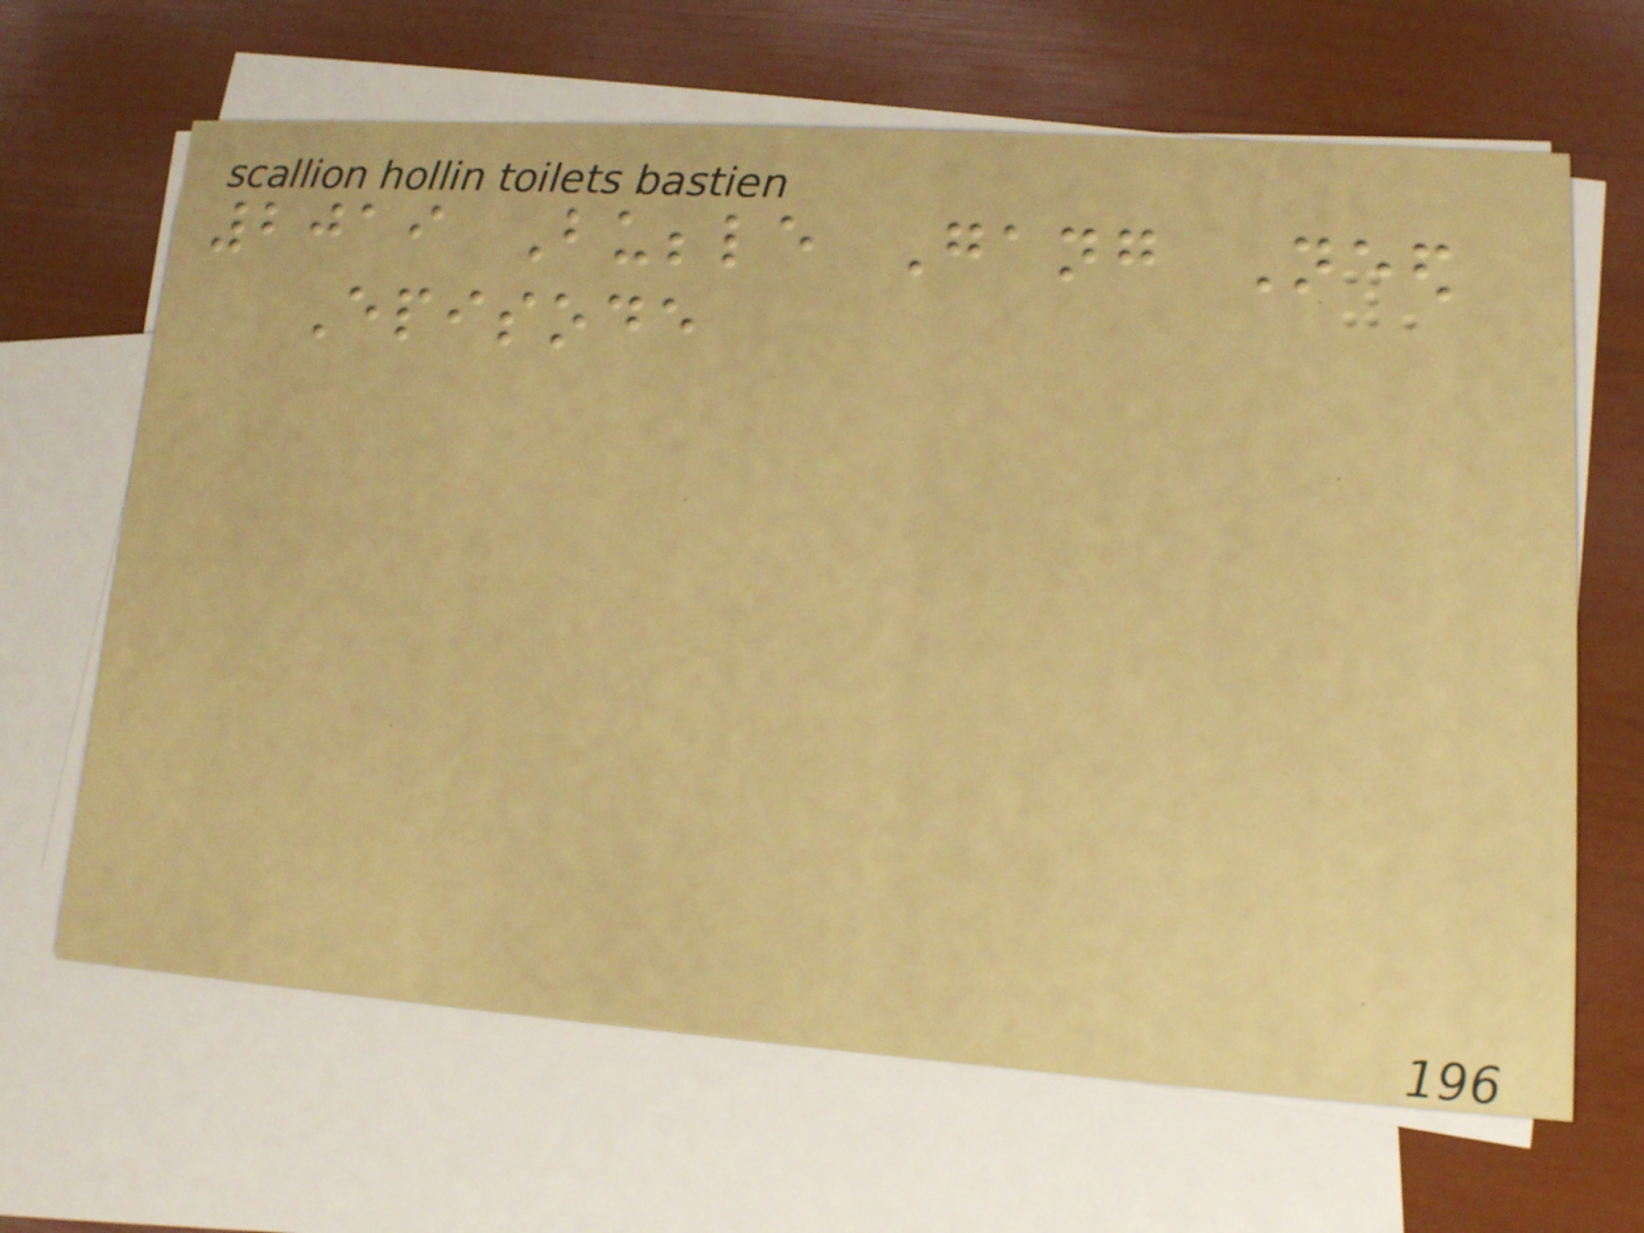2019 Bubble Gang Need
Episode
